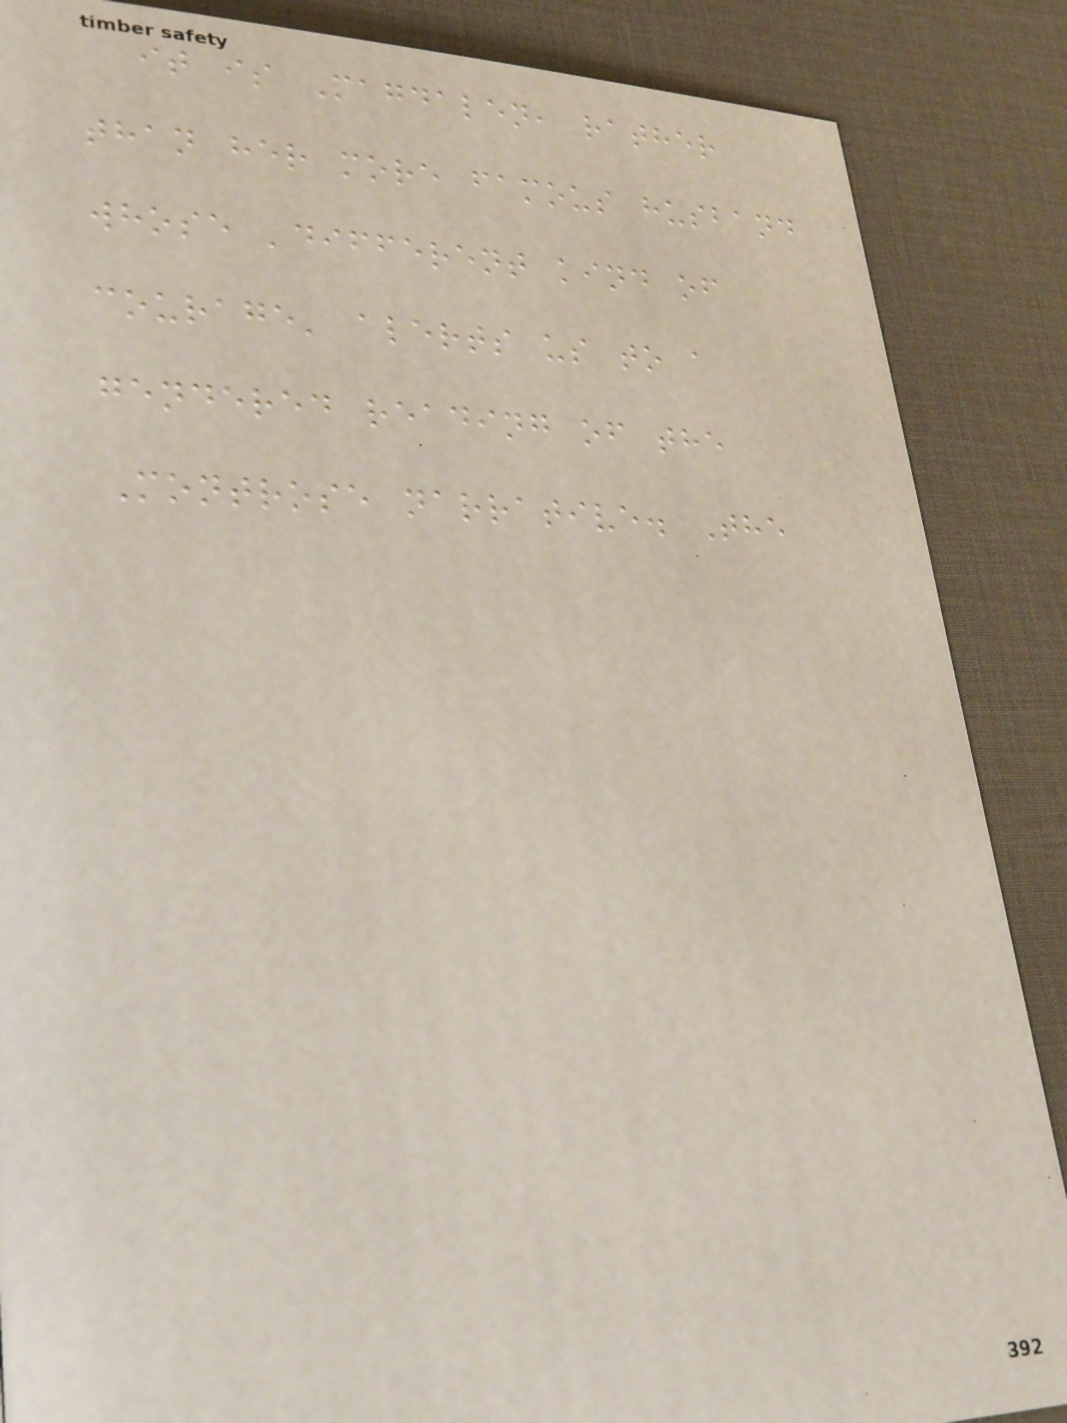it is Magdalen, rather
than her more famous husband
whose 'different kind of
courage' alerts us to a
gendered reading of the
Montrose narrative. The
